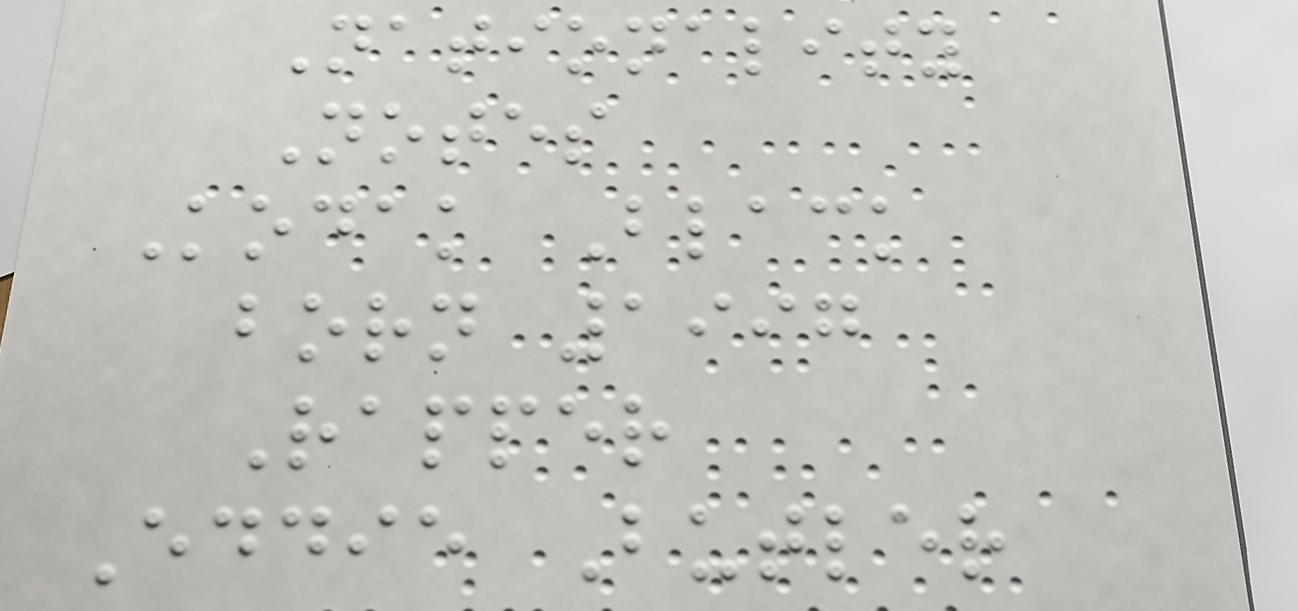Nationality
Notes
Kodak Black
born 1997
Rapper
Eddie Butler
